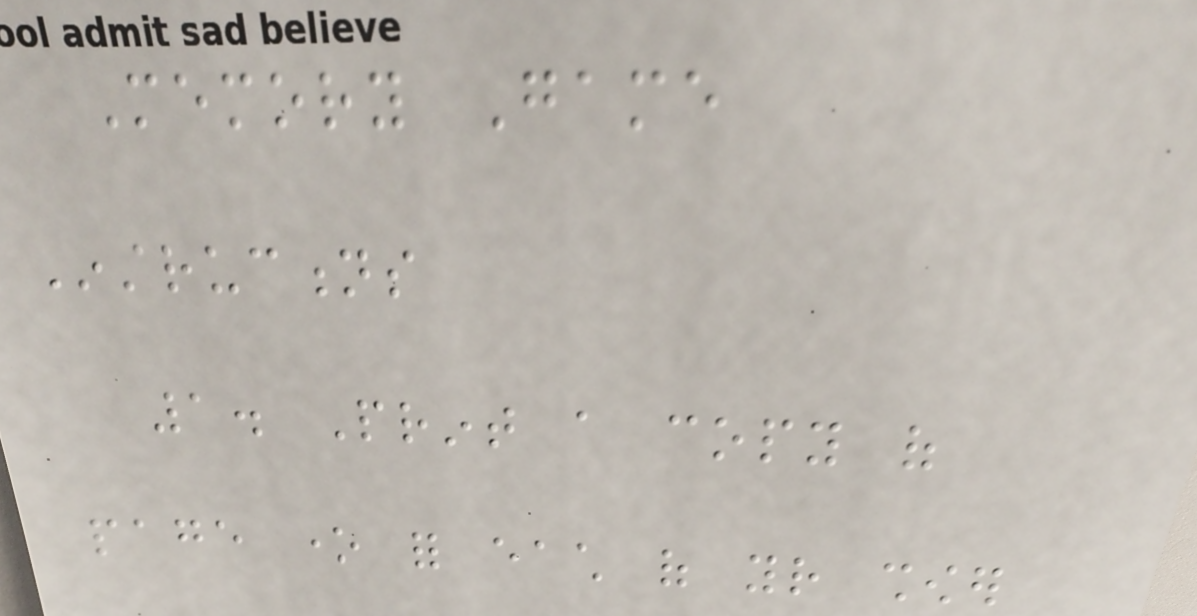Memory Game
Instructions
1. Print a copy of
page one for each of your shower
